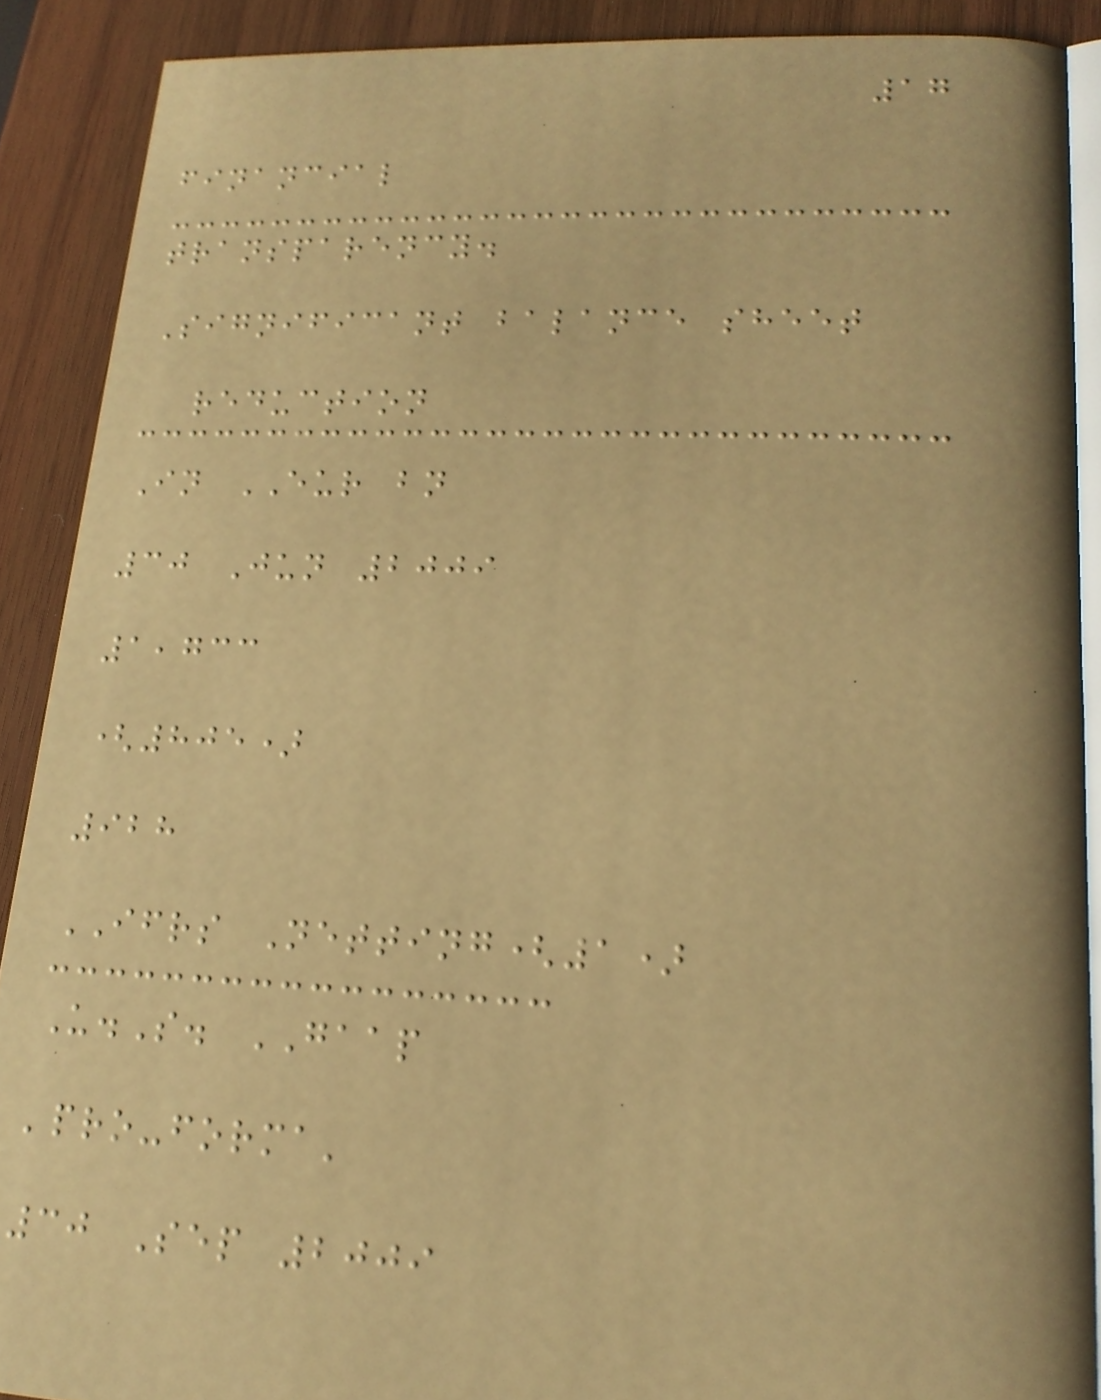17
financial
transparency.
Significant balance sheet
reduction
In EUR bn
30 Jun 2009
1,733
(805)
928
IFRS Netting(1)
U.S. GAAP
'pro-forma'
30 Sep 2009
